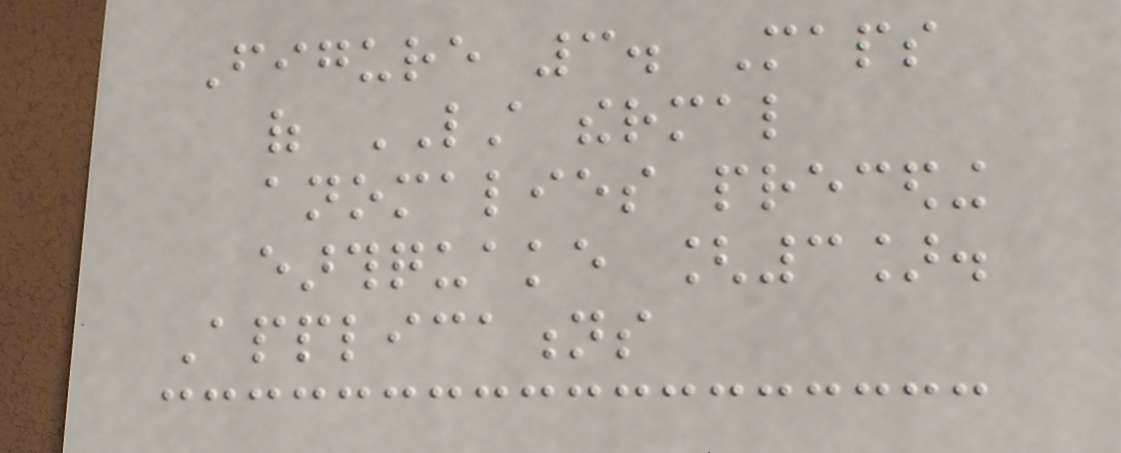Figure 3. Maps
of LST thermal
anomalies preceding
earthquake [3].
Applications
